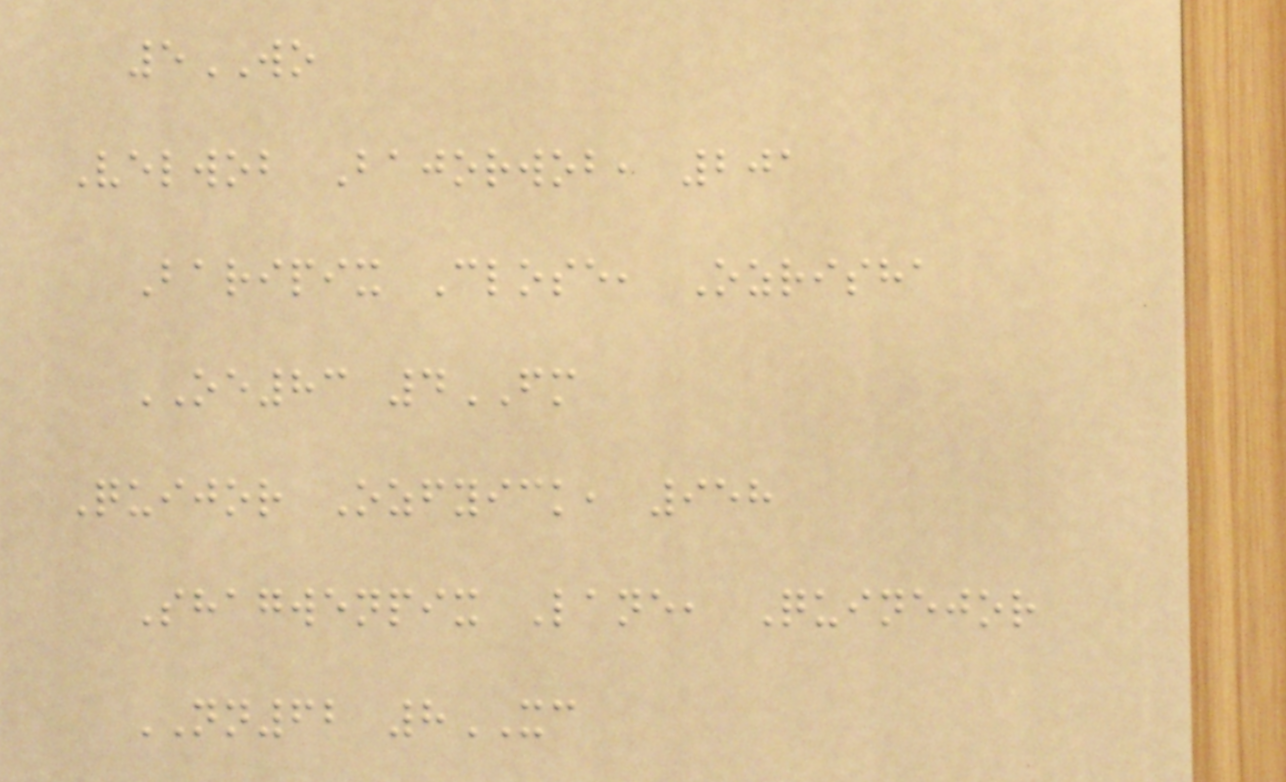5WO
Velwob Bajorwob, 201
Baripix Close, Ozrisha
OE83 4FM
Quijor Ozfyick, 958
Shagwenpix Lane, Quinejor
NN62 8XC
